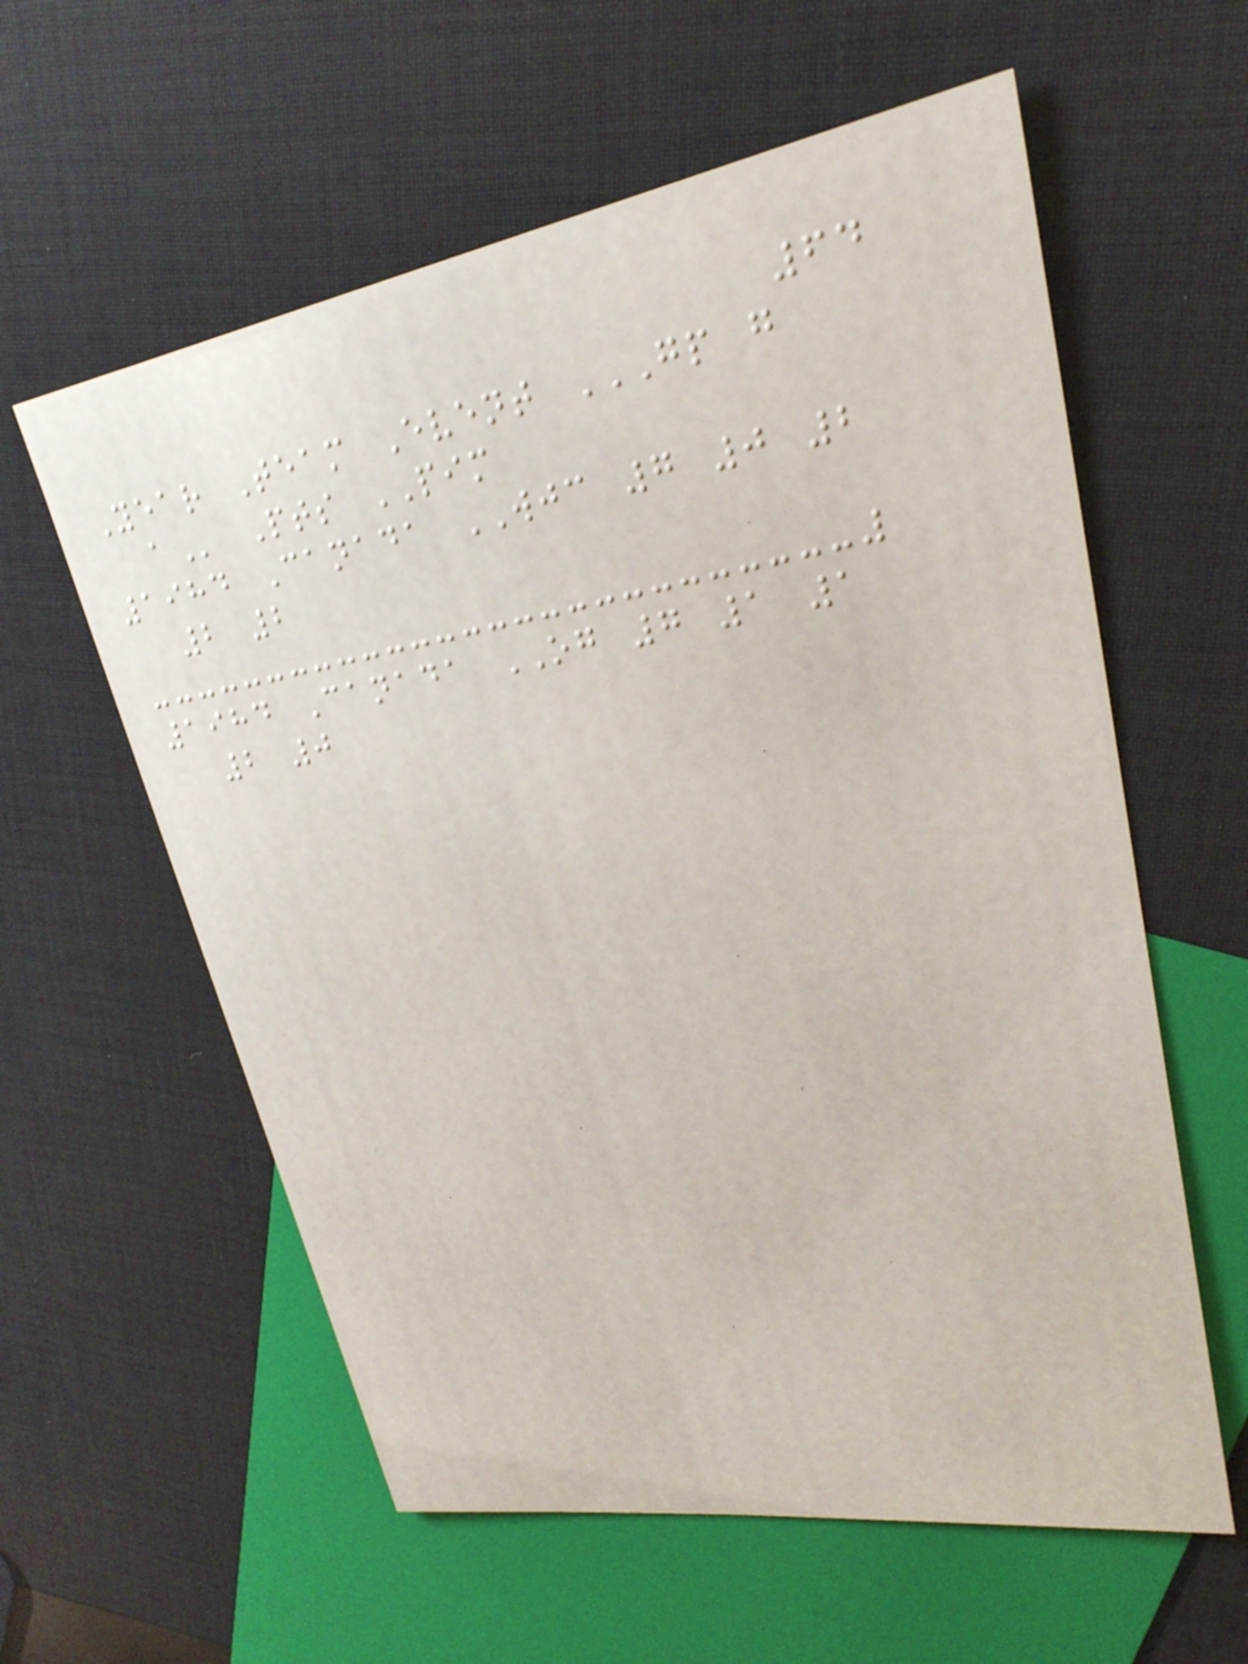64
Year Team Event GP G
A Pts PIM
1984 Canada WJC 7 0 2
2 2
1984 Canada OG 7 1 1
2 0
